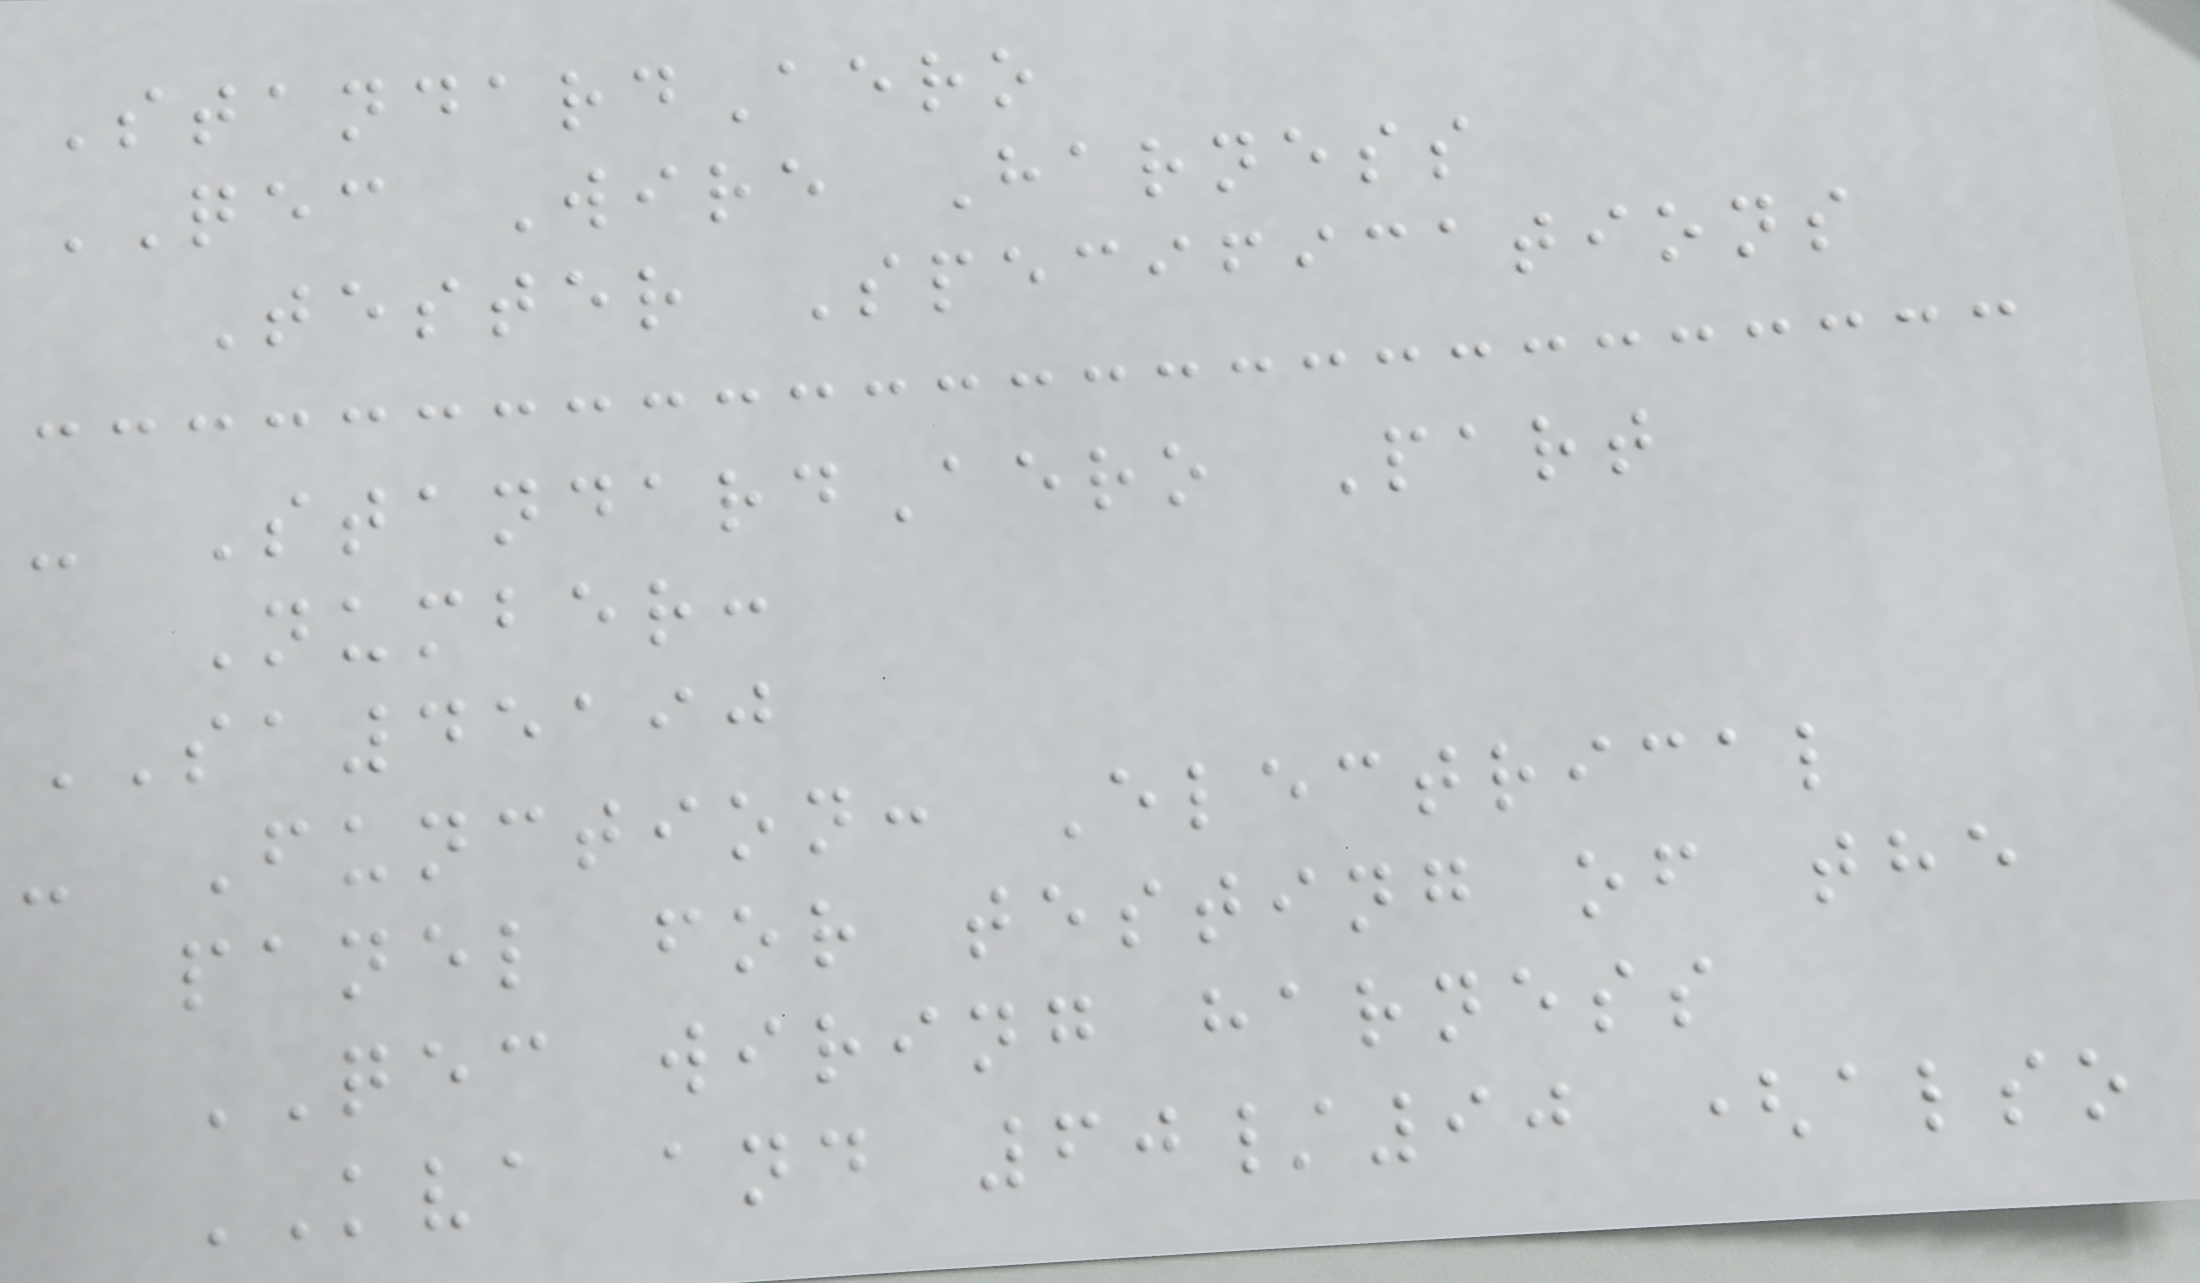StandardAero
QEC Wire Harness
Tester Specifications
- StandardAero Part
Number:
SA45190
- Function: Electrical
panel for testing of the
QEC wiring harness
KVA and 60/90 (also
